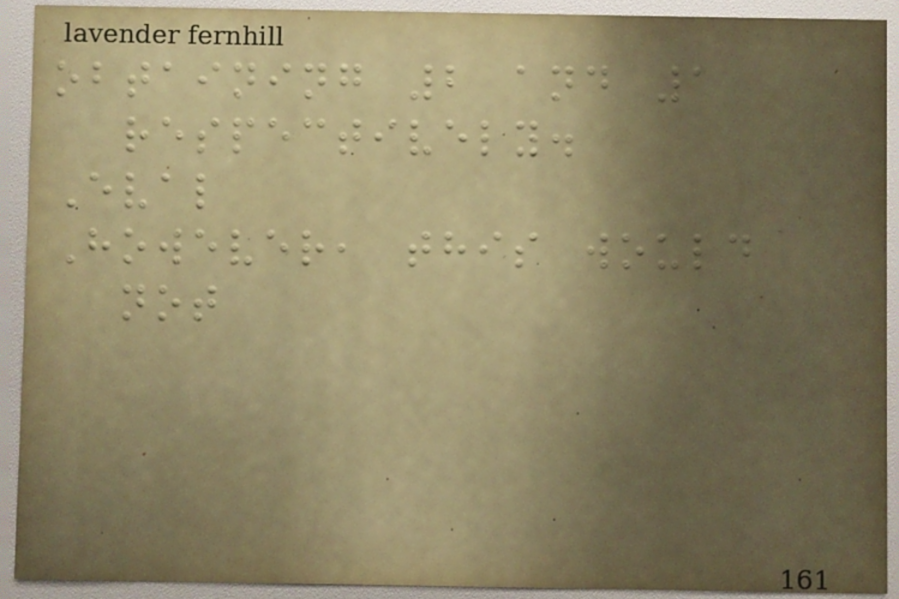obtaining 2 and 1
respectively.
Eval
However, this would
not
